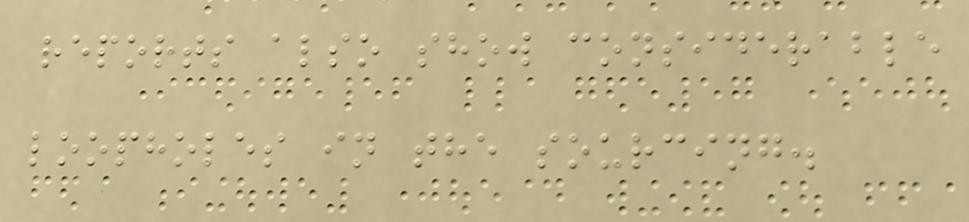reports also show considerable
loopholes in the sourcing.
